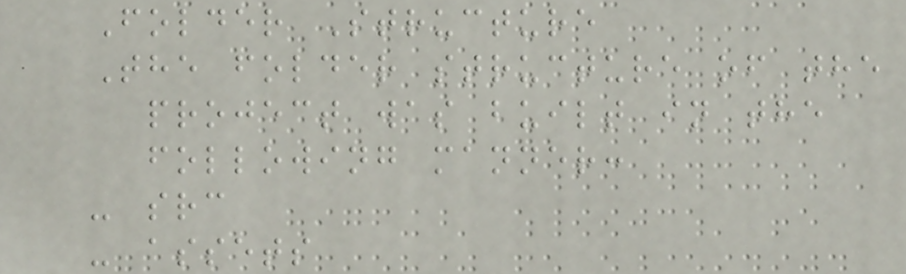Folder Structure
The folder structure of the
project was built in the
following manner:
- src
- assets
